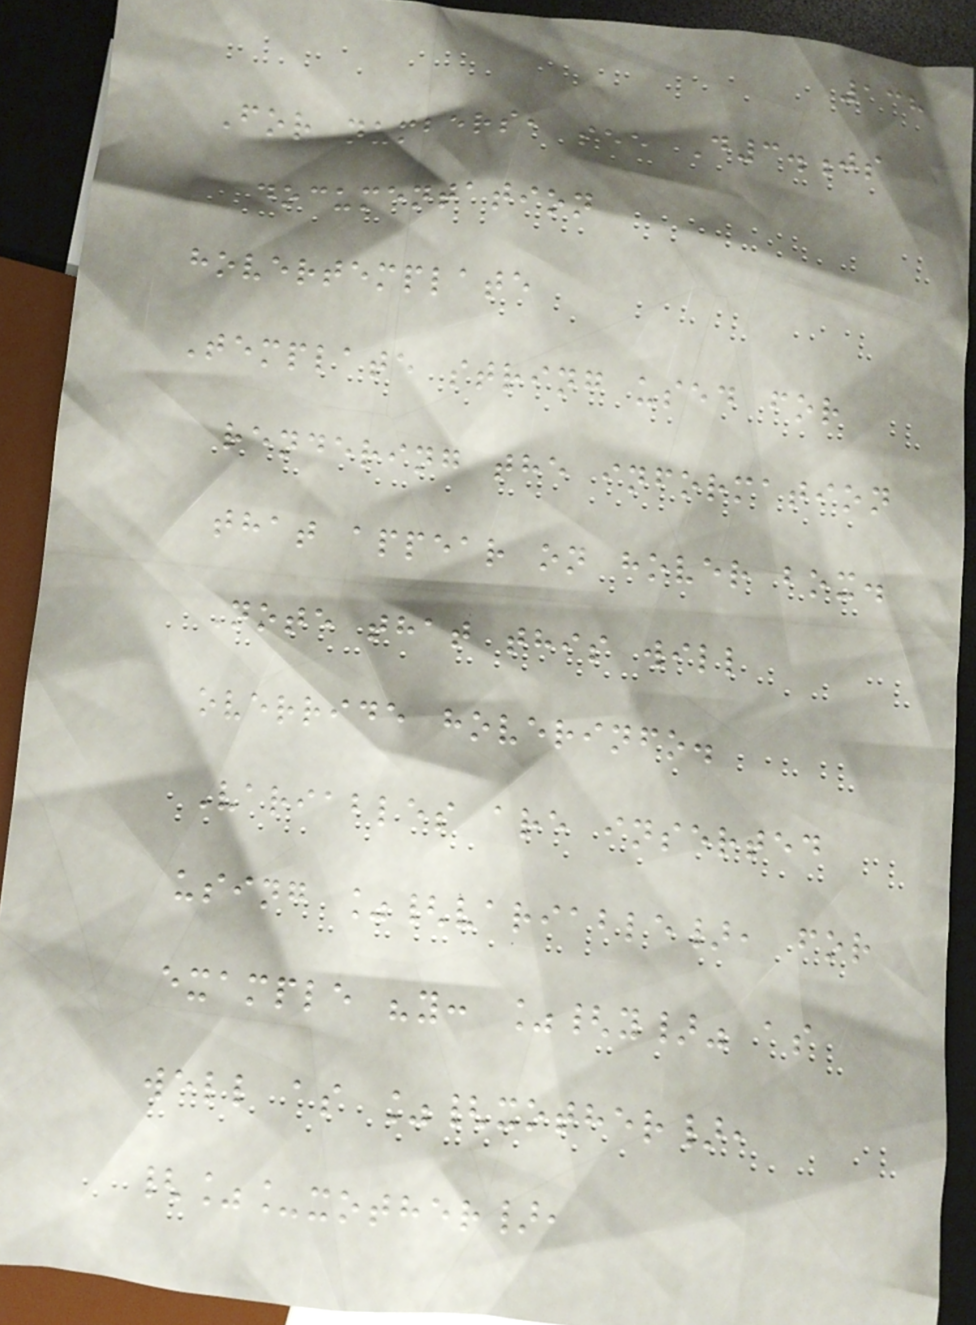138
For numbers, see D3.js
documentation
hovertemplate
Template string used for
rendering the information
that appear on hover box.
Note that this will
override hoverinfo.
Variables are inserted
using %{variable}, for
example "y: %{y}" as
well as %{xother},
{%_xother},
